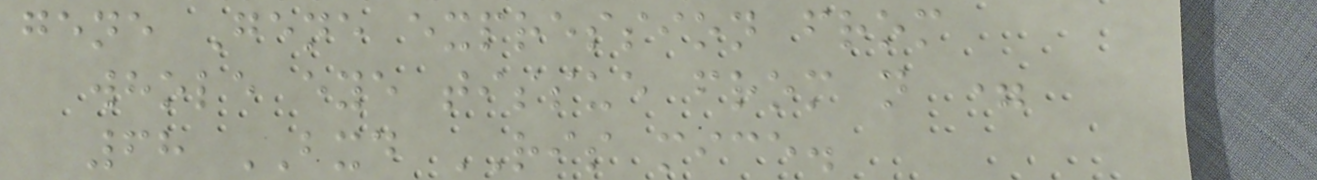gene Gene expression from
whole eye tissue from n =
68 BXD RIS mice.
